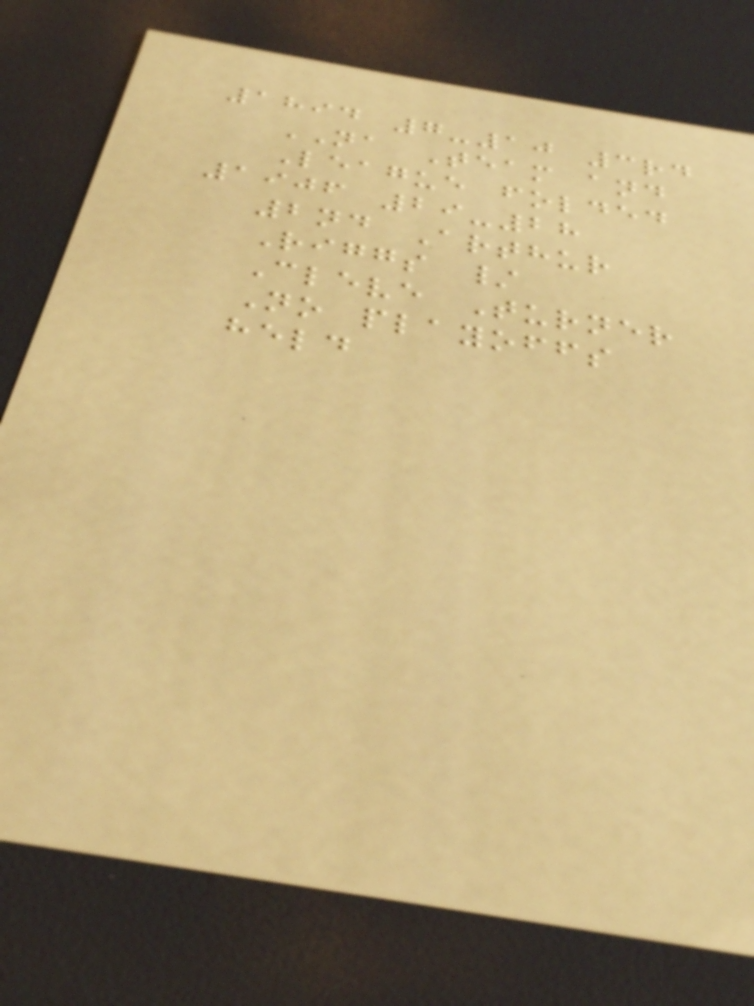1894 7-10 3rd
NA Team and
League folded
1906 29-28
2nd Arthur
Riggs /
Cleve Turner
No playoffs
held
